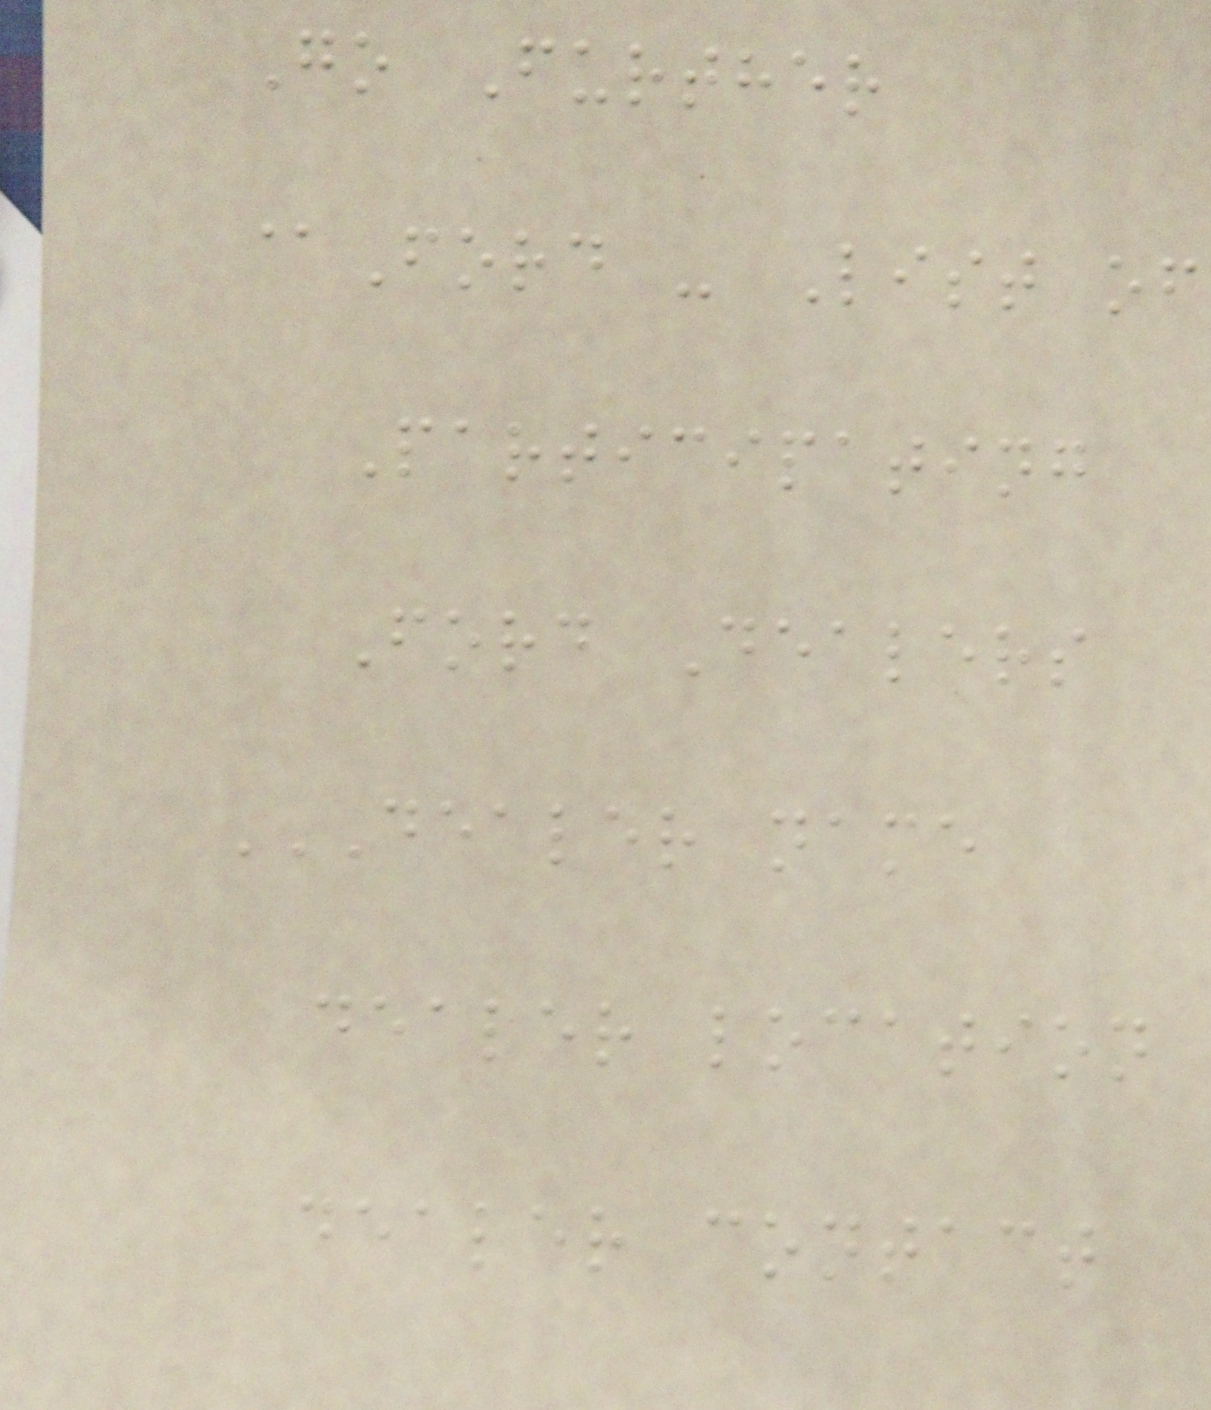Go Further
@Ford - List of
Participating
Ford Dealers
DEALER NAME
DEALER LOCATION
DEALER CONTACT
